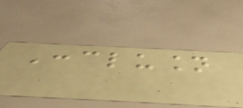Conclusion
